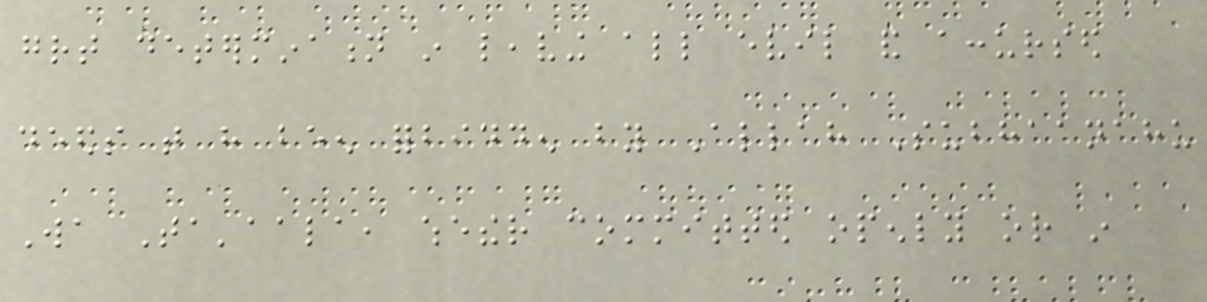great determination in leaving all evil and accursed
deeds that have been forbidden by Allah Subhaanahu
Wa Ta'aala, whether committed openly or in
